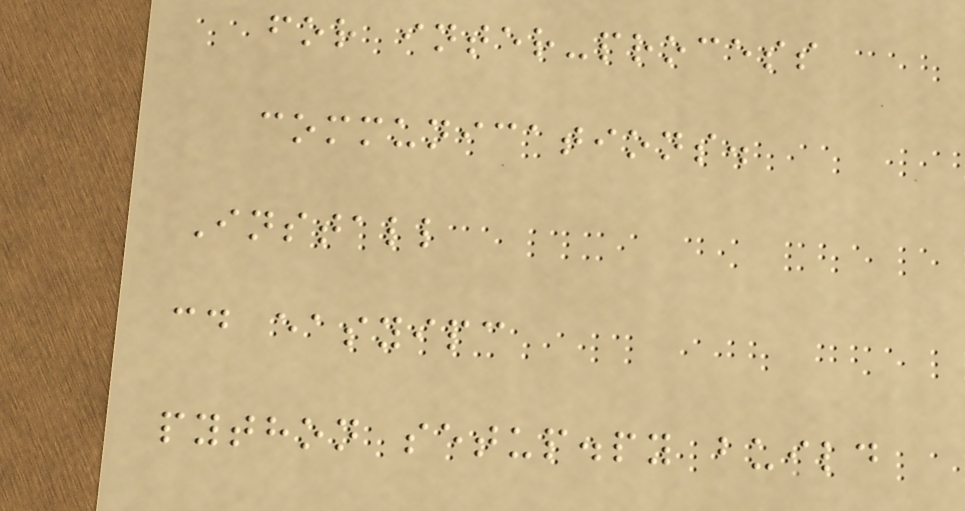for inter-process
communications.
Install
cd easyipc
python setup.py build
